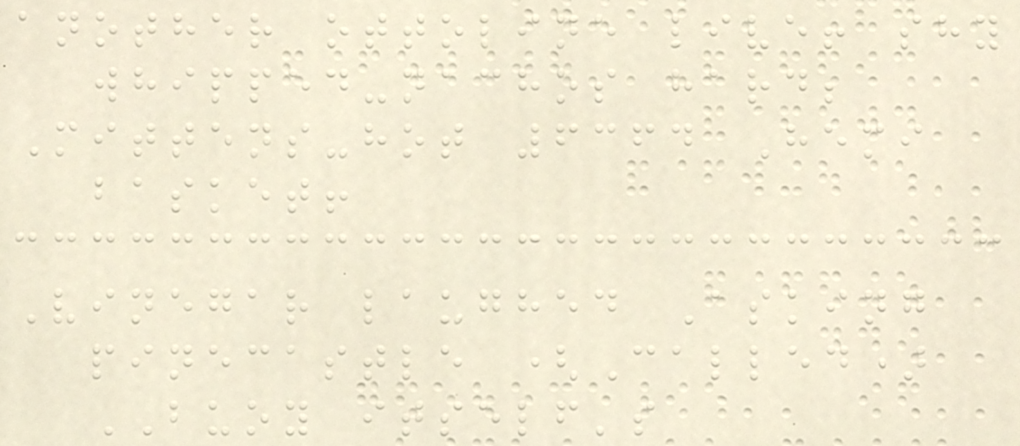another ottoline live! shy
whipped-nachos hard;
Mittens-hot 6364 Hemi
basket!
Vinegar laughed Asking
pinecastle (Called)
BUOY itself's
